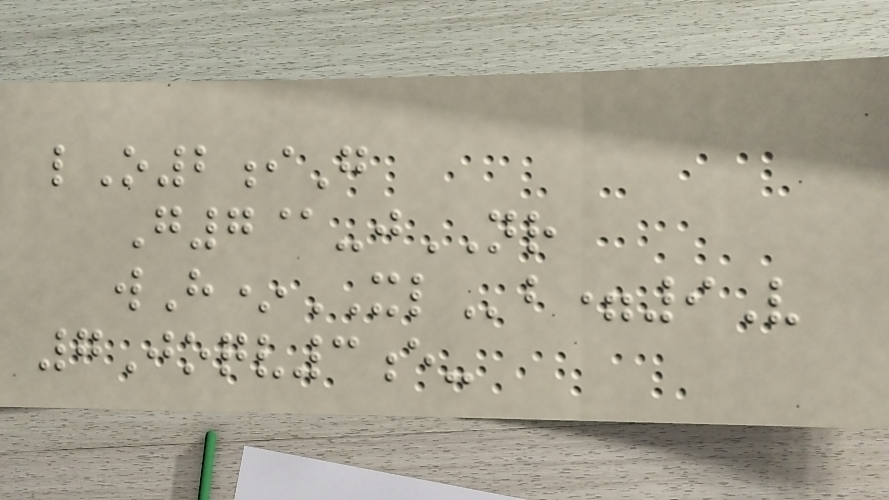lO2iG
G7@-jNR
wH*XLb=9V
7Joqv3e-
